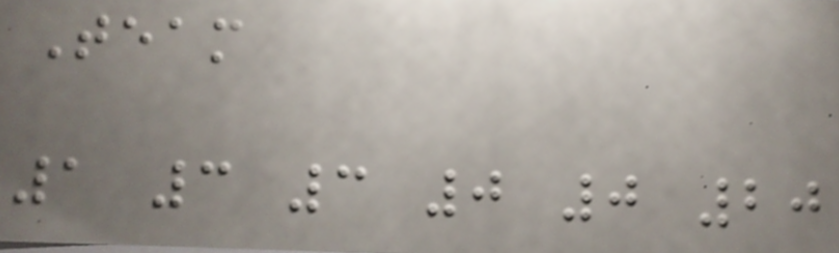Team
1 3 3 0 0 20
